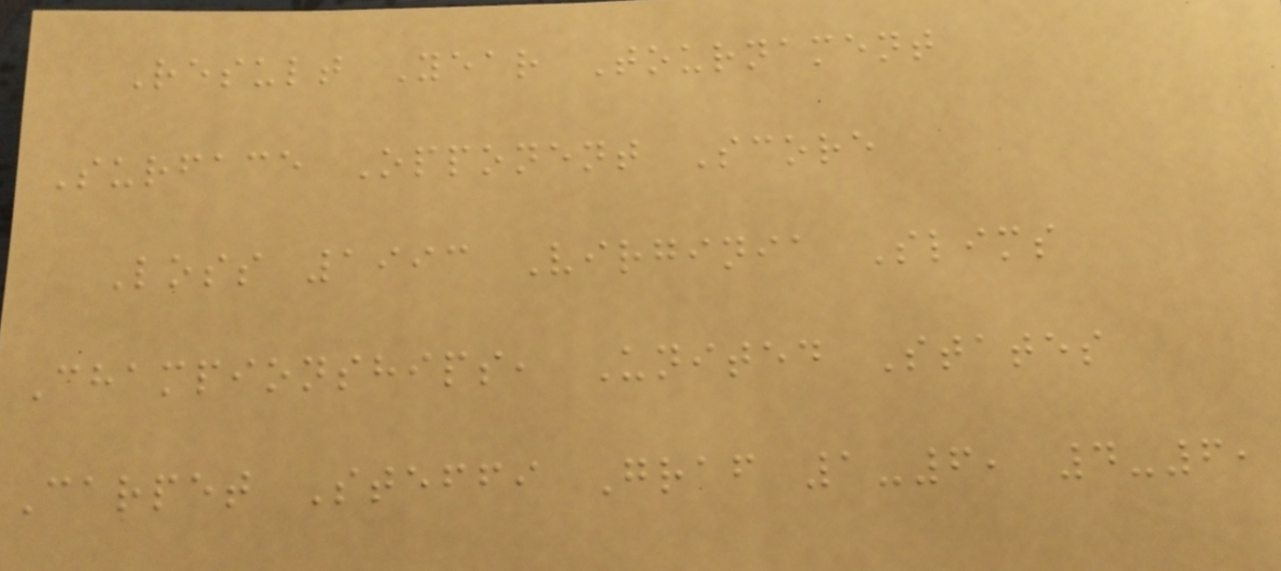Result Year Tournament
Surface Opponent Score
Loss 1993 Virginia Slims
Championships, United States
Carpet Steffi Graf 1-6, 4-6,
